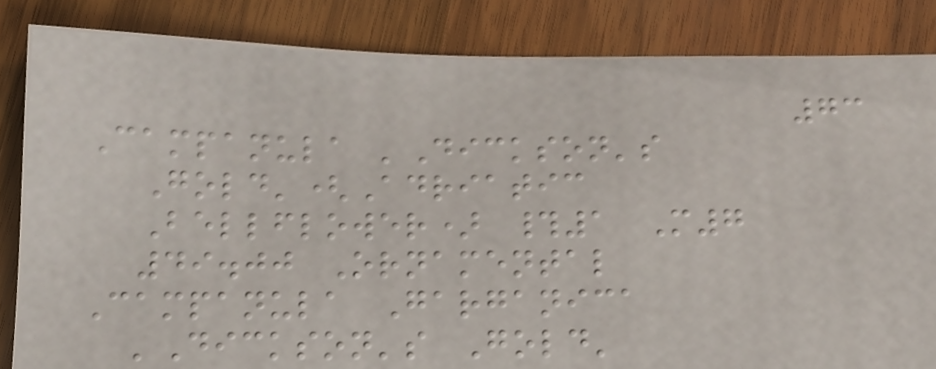73
Campanula 'Dickson's
Gold'(Adriatic
Bellflower) #1 M7
49.00 Ornamental
Campanula Garganica
'Dickson's Gold'
